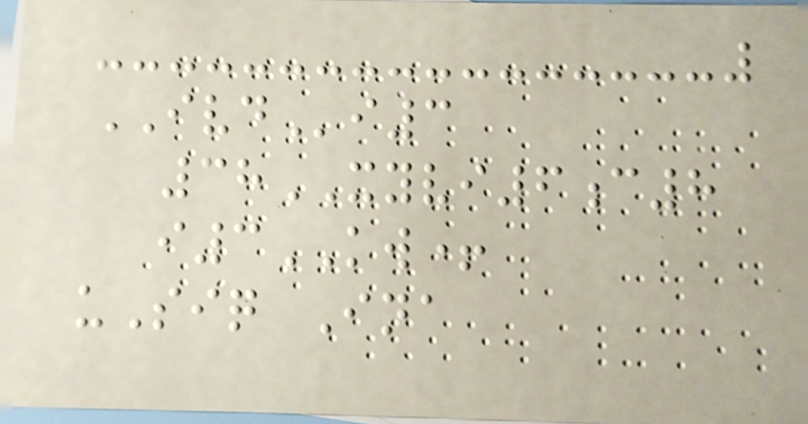IVDi3
38XYVI6c8
i3KW+
uSiq Ina
